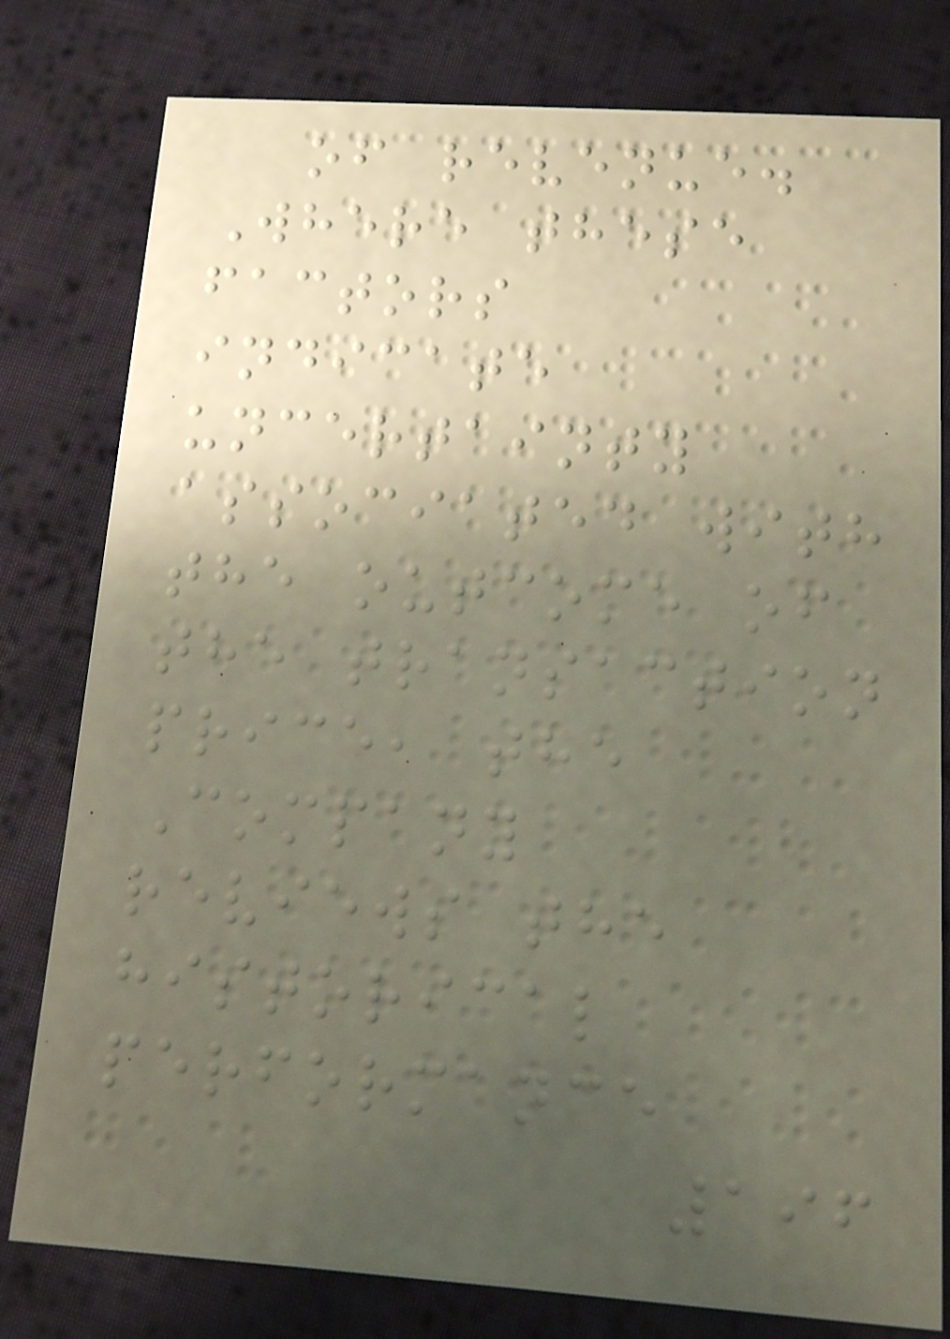of revenue.
Where these
factors
indicate
uncertainty
associated with
the outcome of
the transaction
price, the
Company
reviews the
historical
performance
196
